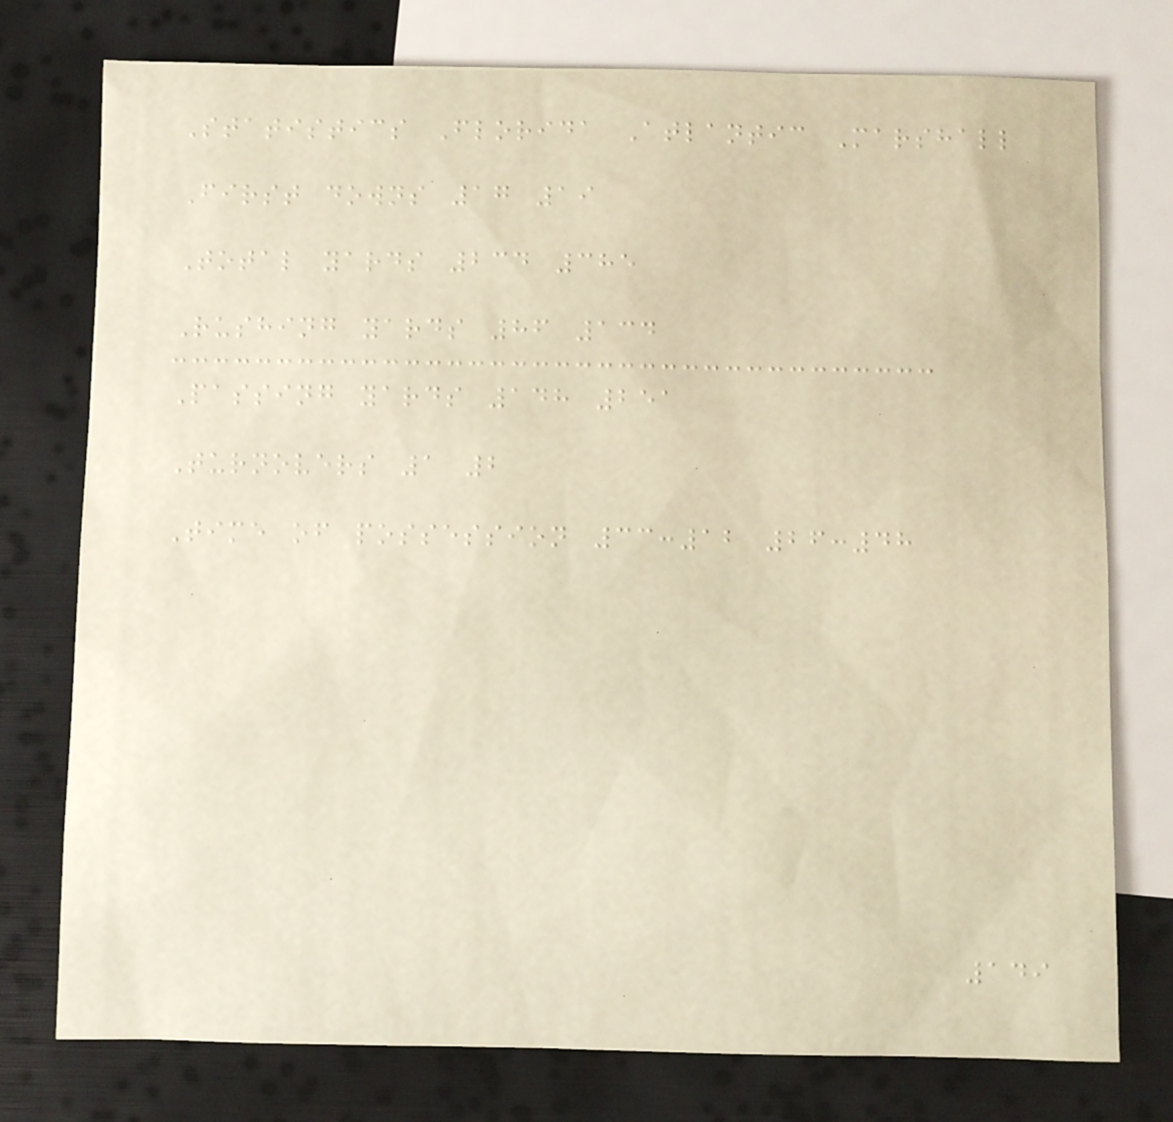Statistics Florida Atlantic Marshall
First downs 17 19
Total yards 234 385
Rushing yards 86 134
Passing yards 148 251
Turnovers 1 2
Time of possession 33:12 26:48
149
